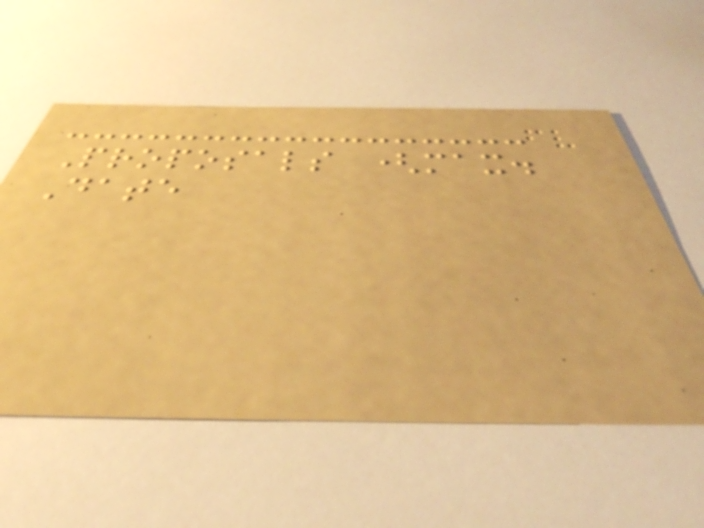Proposals (max.
Date
